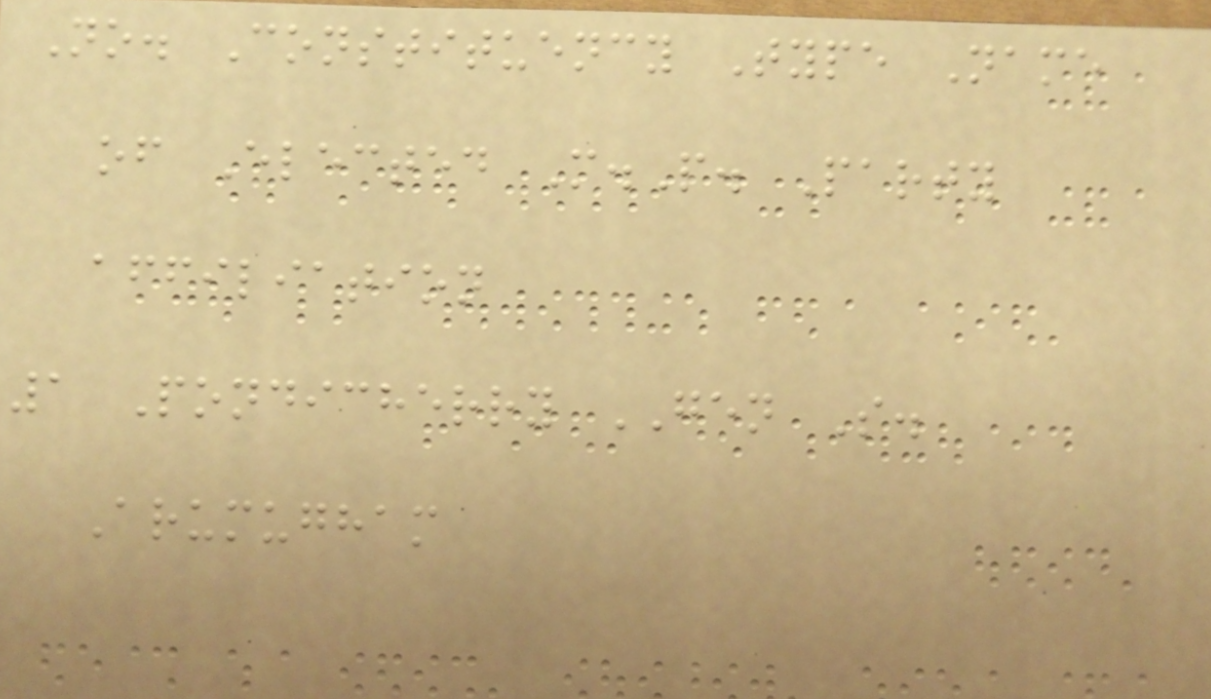No. Constituency Type Name
of Elected M.P. Party
affiliation
1 Pondicherry GEN S.
Arumugham
